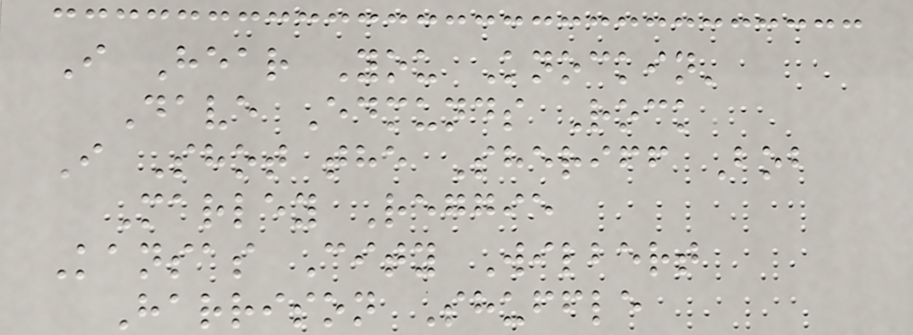I Hear You Knockin'
Dave Edmunds Rock
I Shot the Sheriff Bob
Marley Reggie
Kansas City Wilbert
Harrison Shuffle
